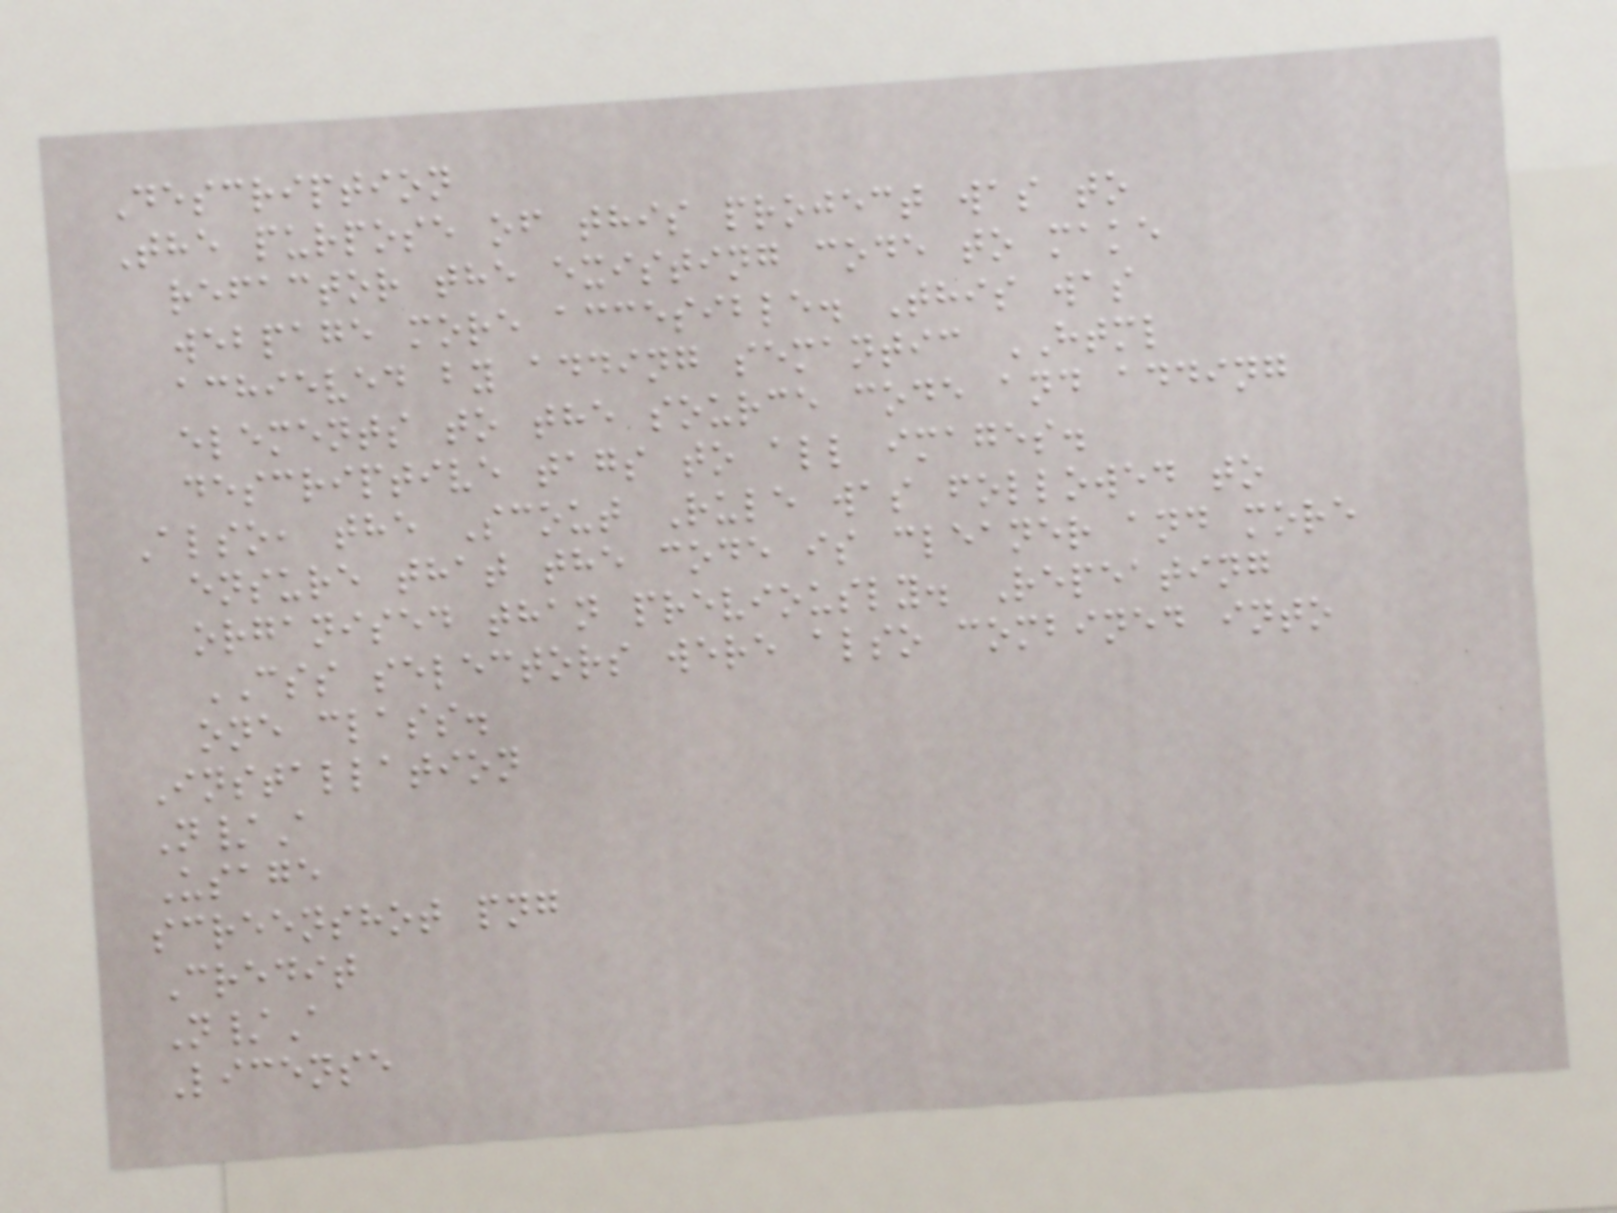Description
The purpose of this project was to
refactor the existing code to make
webpage more accesible. This was
achieved by adding semantic HTML
elements to the source code and adding
descriptive tags to all images.
Also, the Scout Rule was followed to
ensure that the code is cleaner and more
organised than previously. Repeating
CSS selectors were also combined into
one class.
Installation
N/A
Usage
screenshot png
Credit
N/A
License
